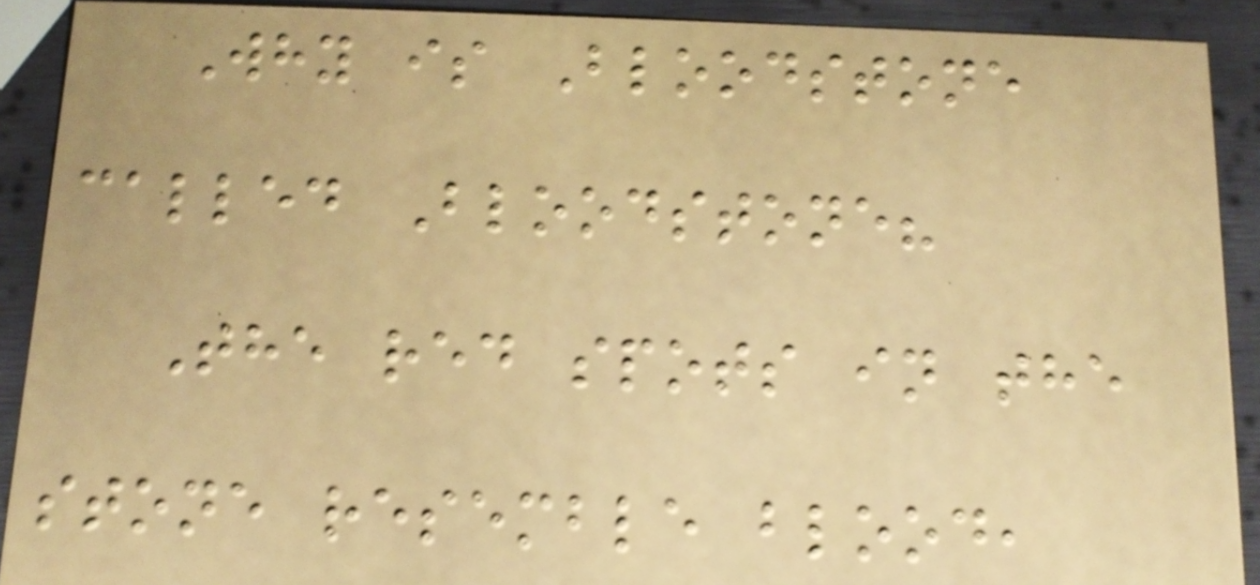Why is Bloodstone
called Bloodstone?
The red spots in the
stone resemble blood,
